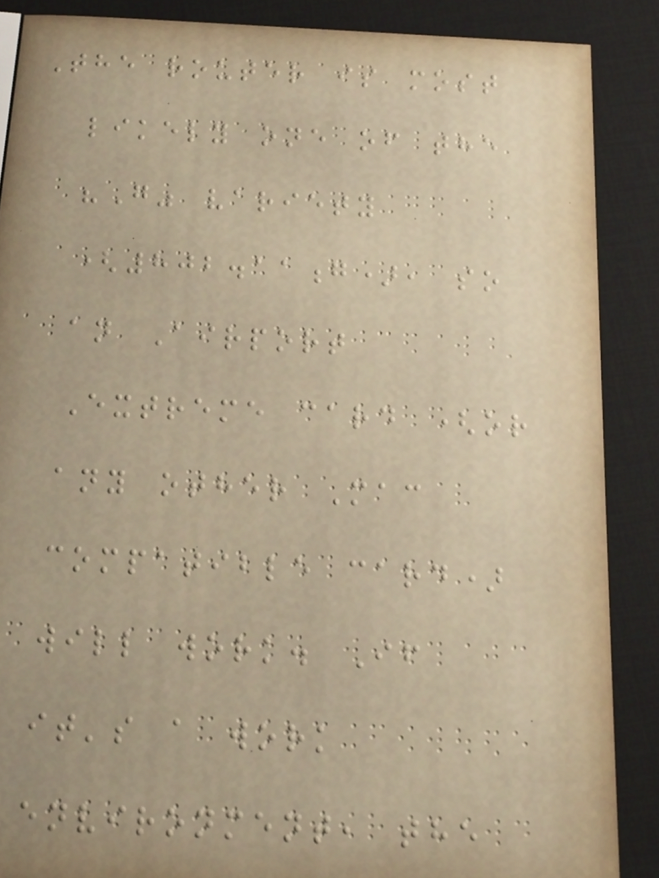The router is most
likely one of the
"G" variety
(802.11g), so
an Airport
Extreme card (or
any other Mac
compatible card)
will work. If
it's a work
environment, the
